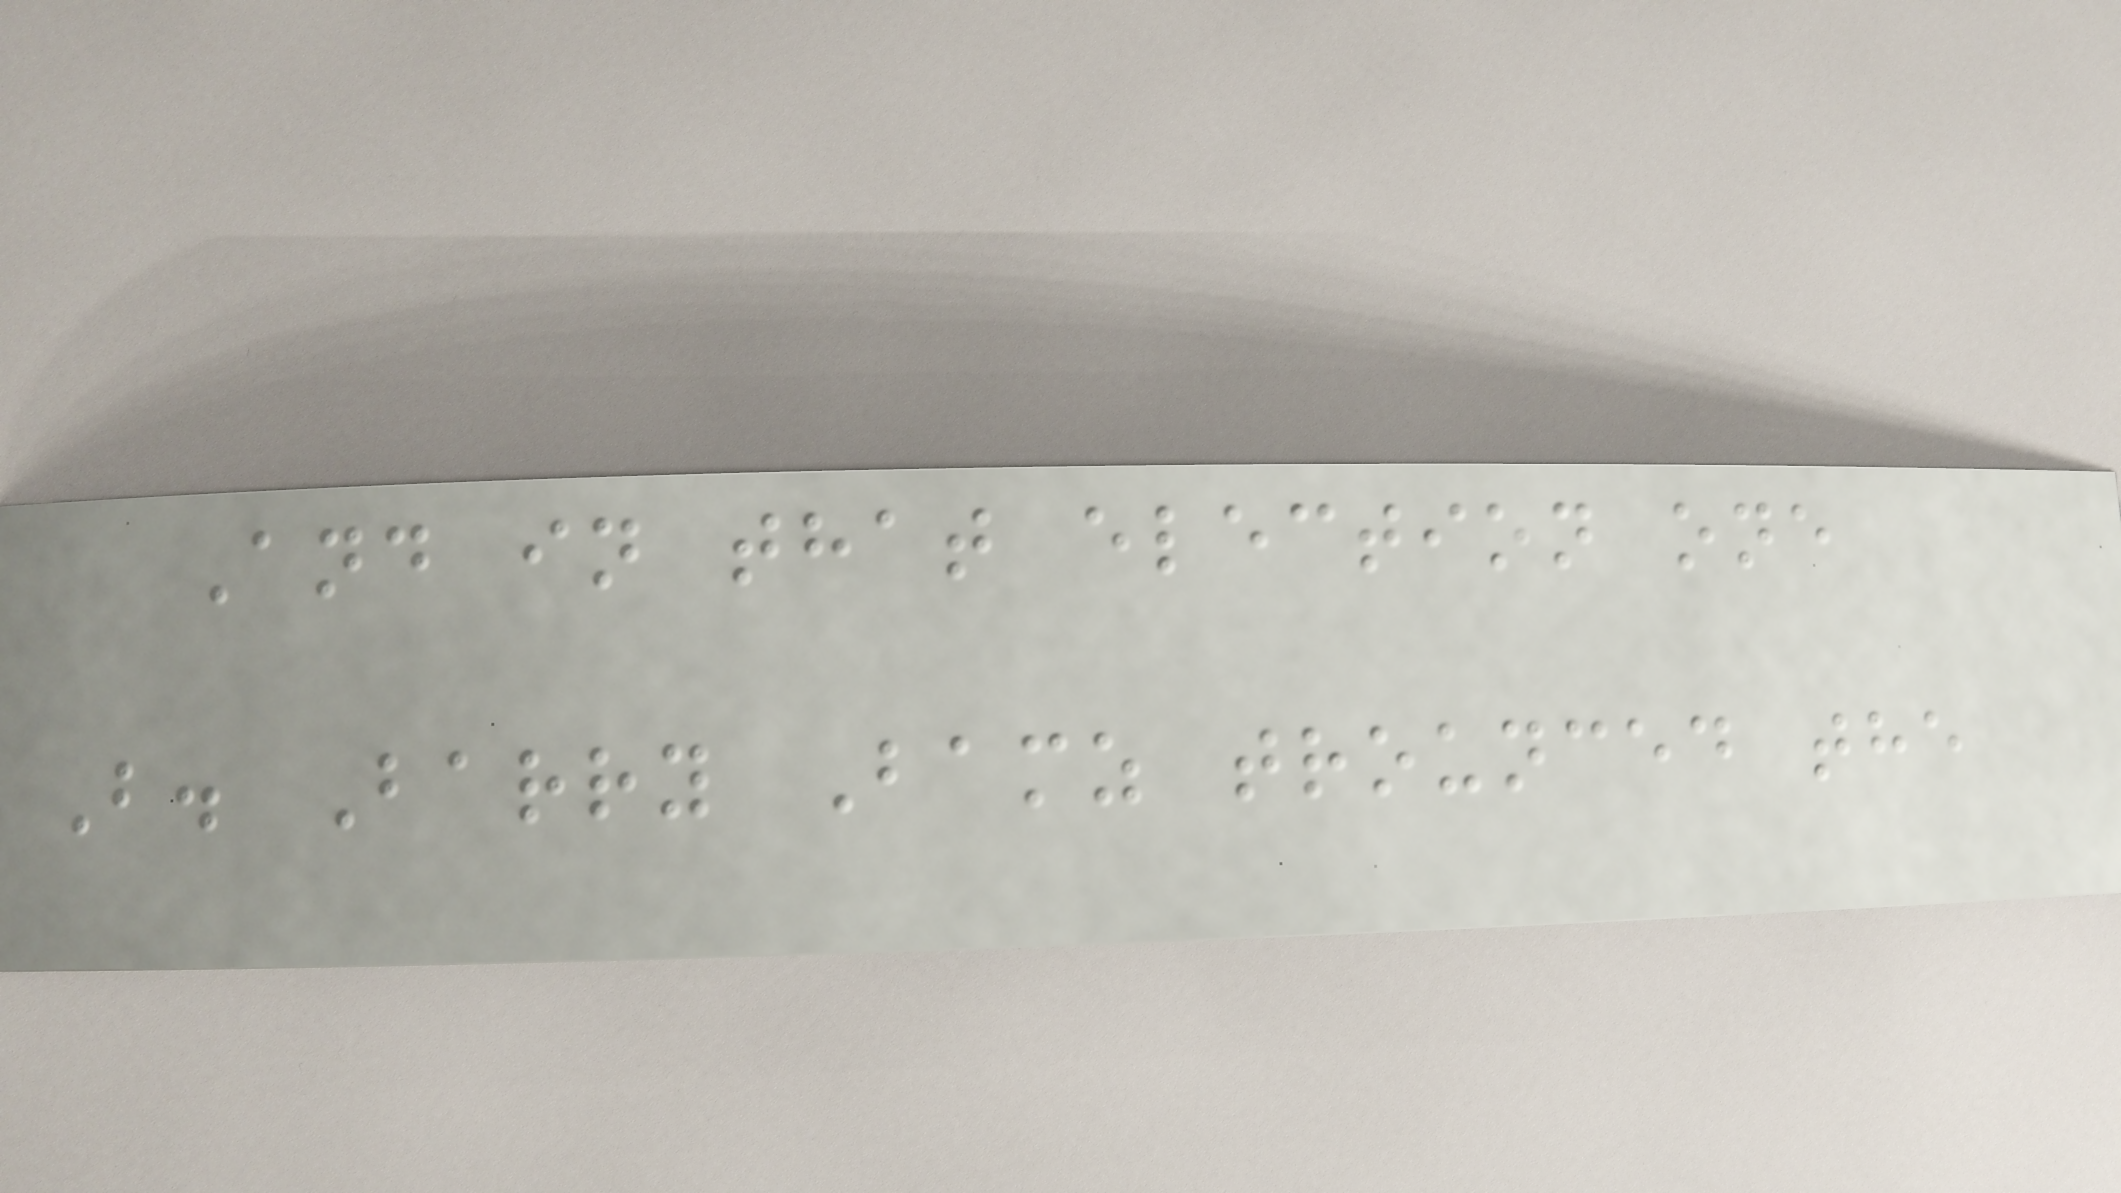And in that election one
B. Barry Bamz trounced the
